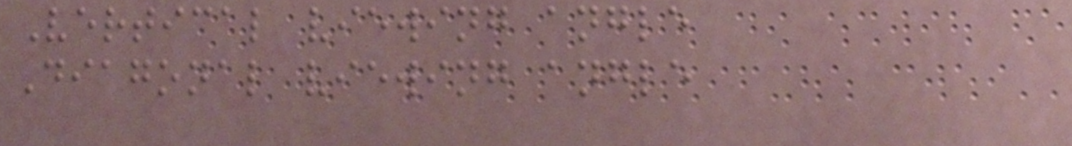Vertical viewing angle
Diagonal viewing angle
